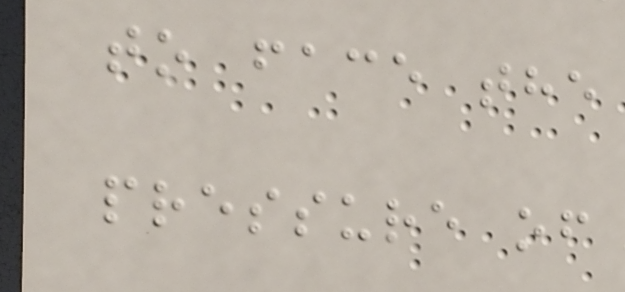to face the
pressure of
